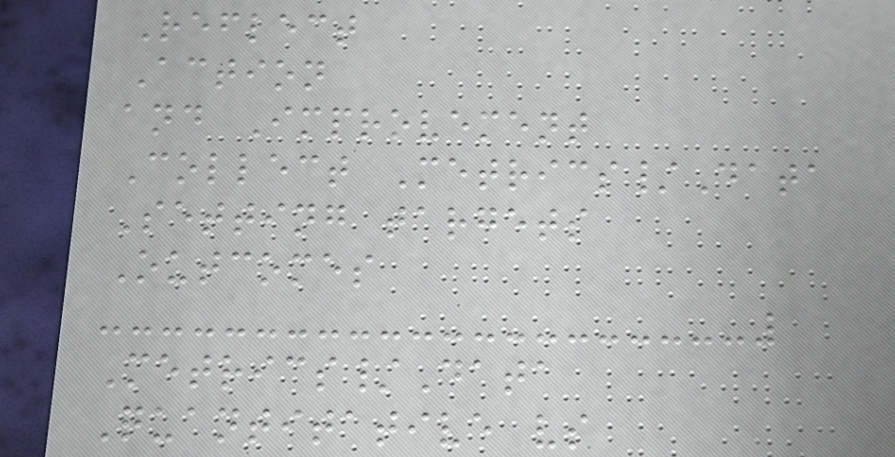Reflect
Action
and Improvement
Collect Metrics/Data
Setting targets
Outcomes
Metrics/Data
Quantitative vs
